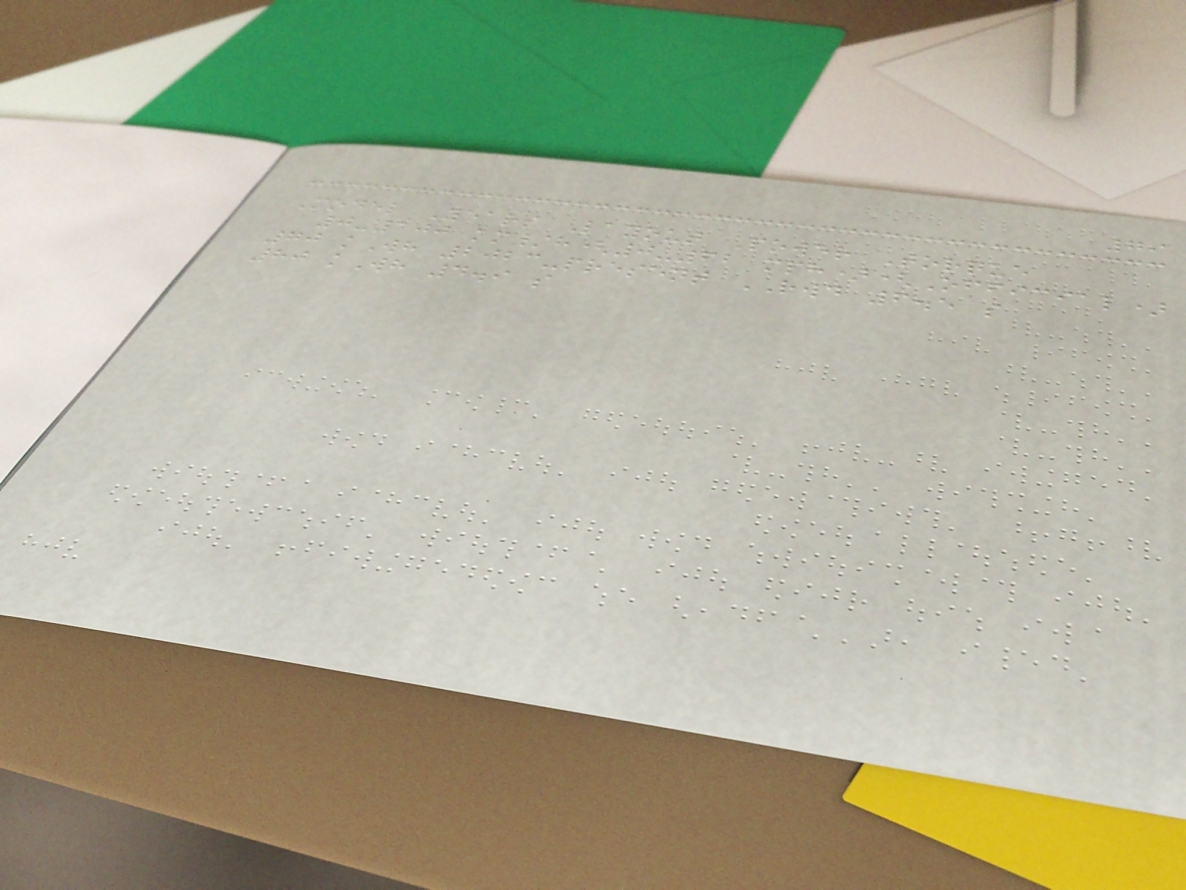79
Model Years Layout Power Torque
0-100 km/h(0-62 mph)(Official)
70 kWh 2023-present RWD 6.5 s
80 kWh 4.9 s
